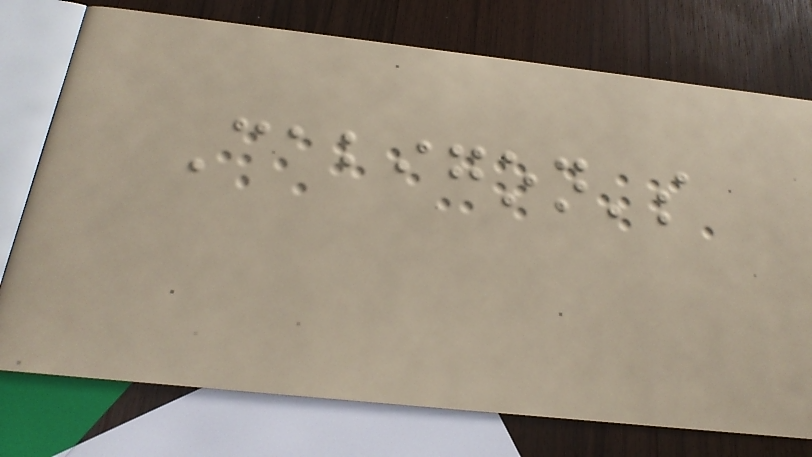Cabigon's
